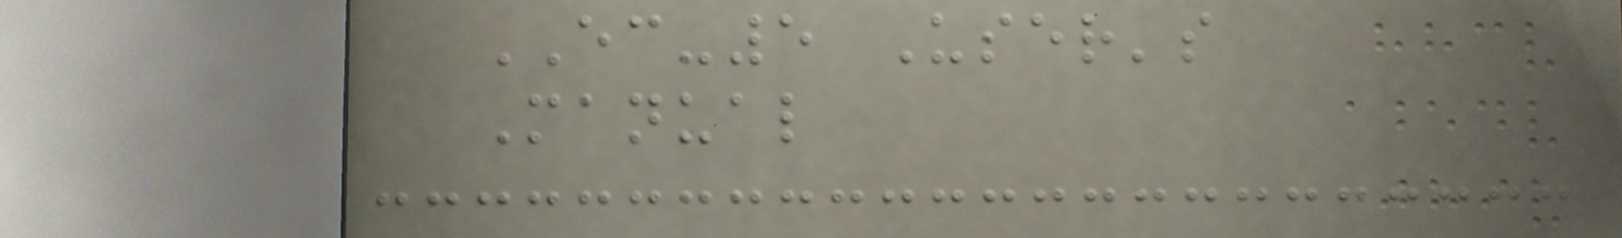EC-5 User's
Manual
